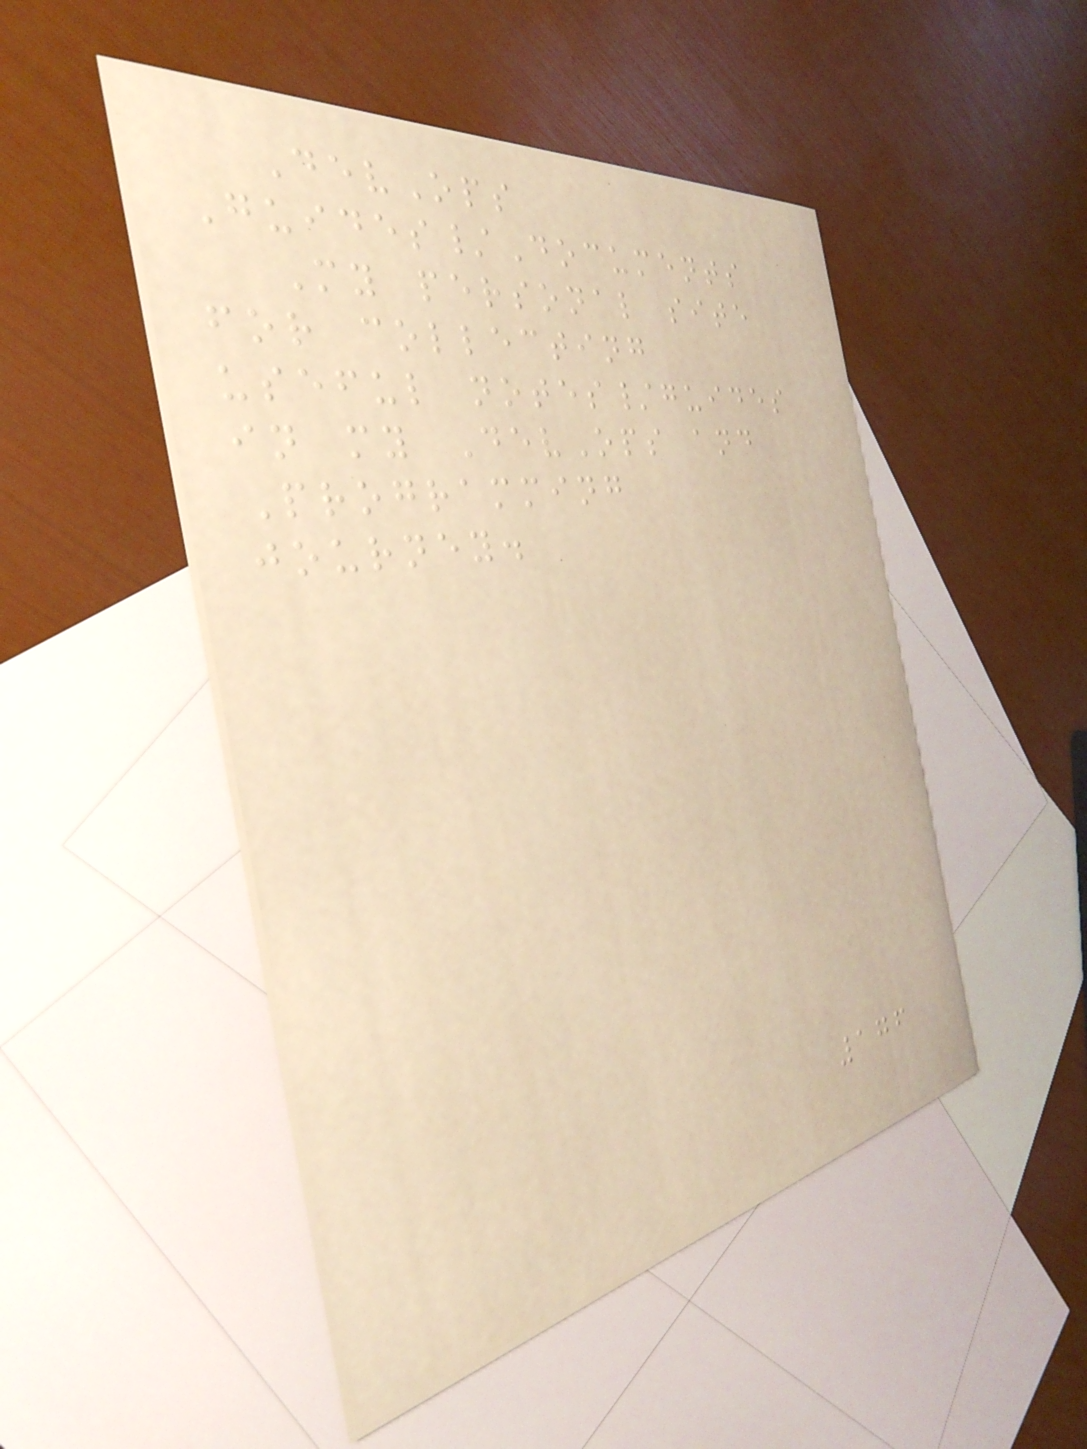DevOps
Guides/Documents
My personal site
for collecting
useful notes/guides
in my DevOps and
Programming
journey.
176
